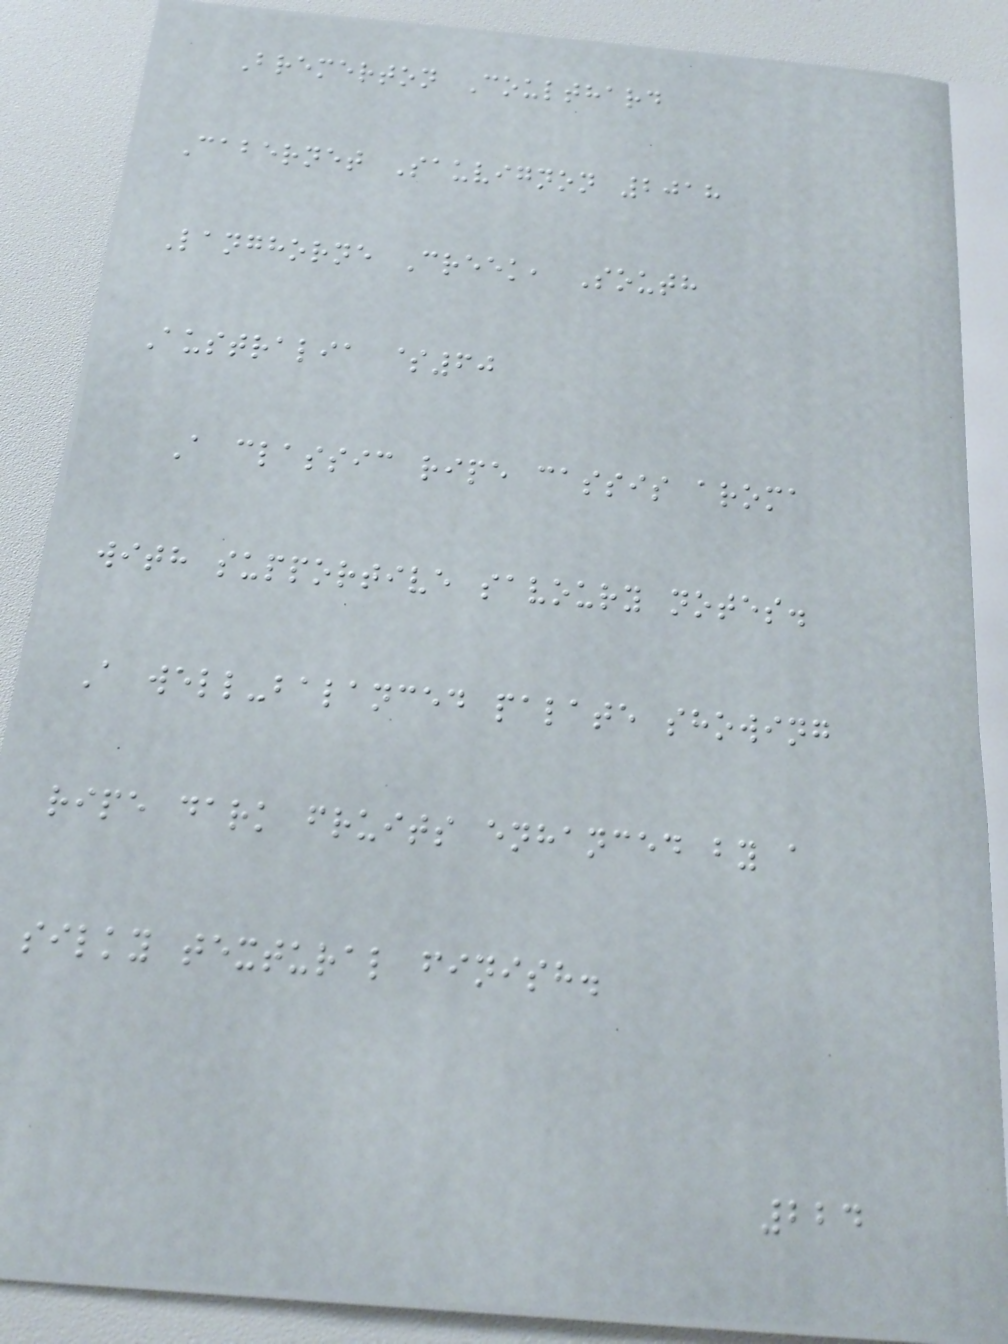Bremerton Coulthard
Cabernet Sauvignon 2018
Langhorne Creek, South
Australia $60
A classic ripe cassis aroma
with supportive savoury notes.
A well-balanced palate showing
ripe dark fruits enhanced by a
silky textural finish.
224
